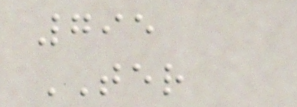795
TER
